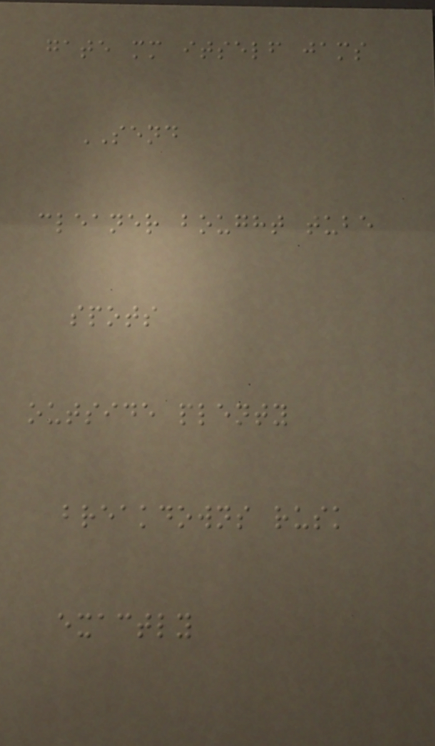gate mm itself jams
SEND
cleaner bought tube
spots
outside plenty
breakdowns rusk
exactly
